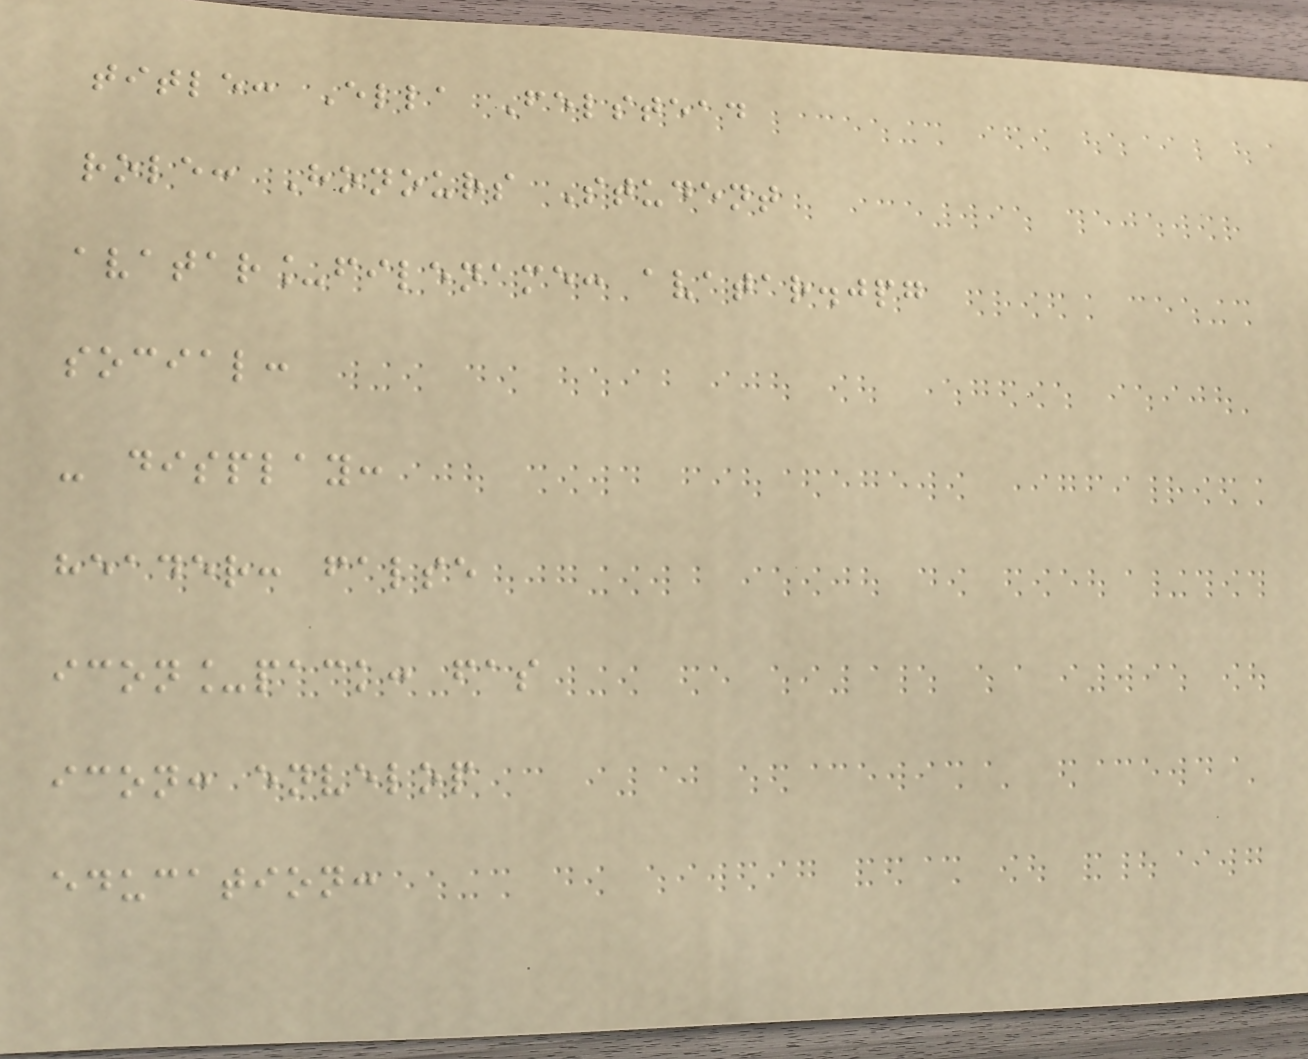title: Ella Felstead
role: Honours Student
avatar_filename: avatar.jpg
social:
- display:
header: false
icon_pack: fas
icon: envelop
education:
